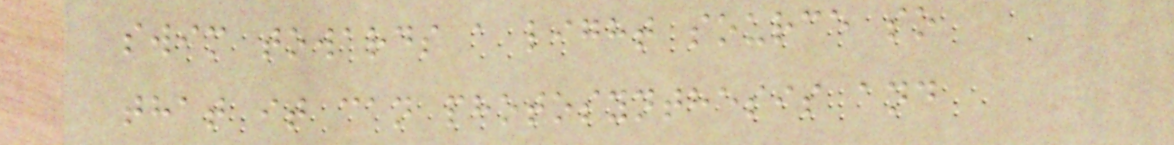swim towards a light source so
that it can photosynthesis and
